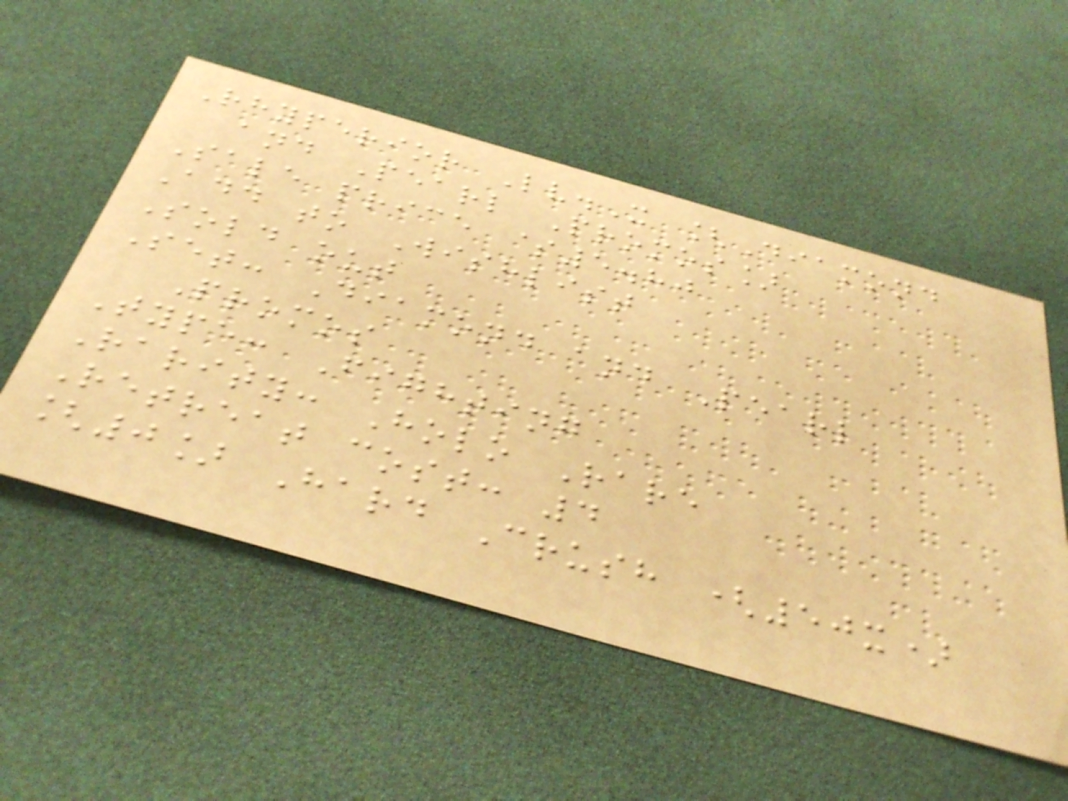Rhyperior Lv.X [Diamond
and Pearl Promos]
Sale price $5.80
Add to Wishlist
Sold out
Set: Diamond and Pearl
Promos
Type: Fighting
Rarity: Holo Rare
Retreat cost: 4
[0] Hard Crush (50x)
